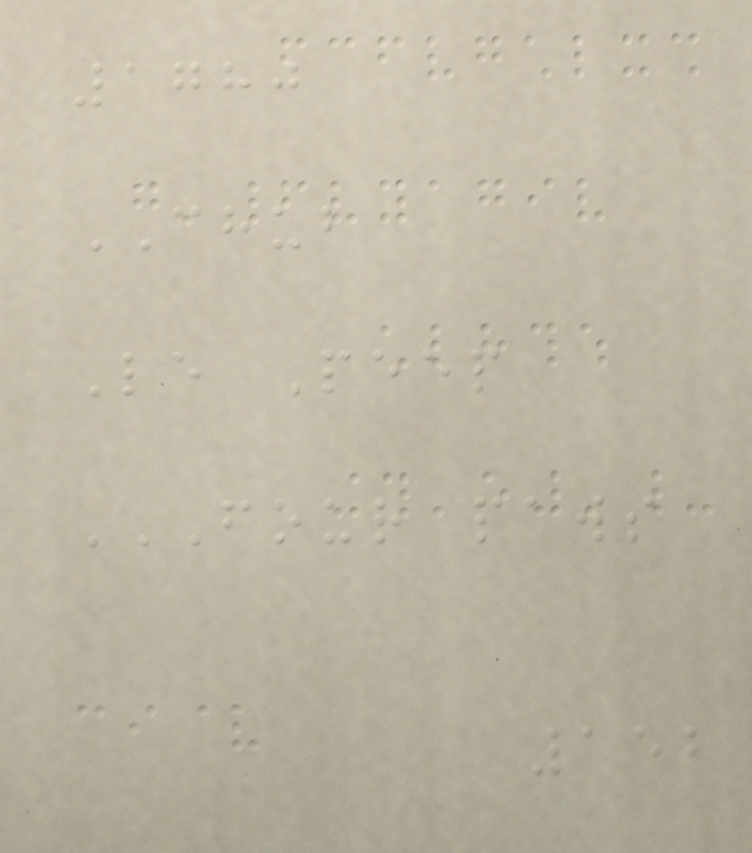1780
CHUB
Le Peep
FOUR PAWS
152
